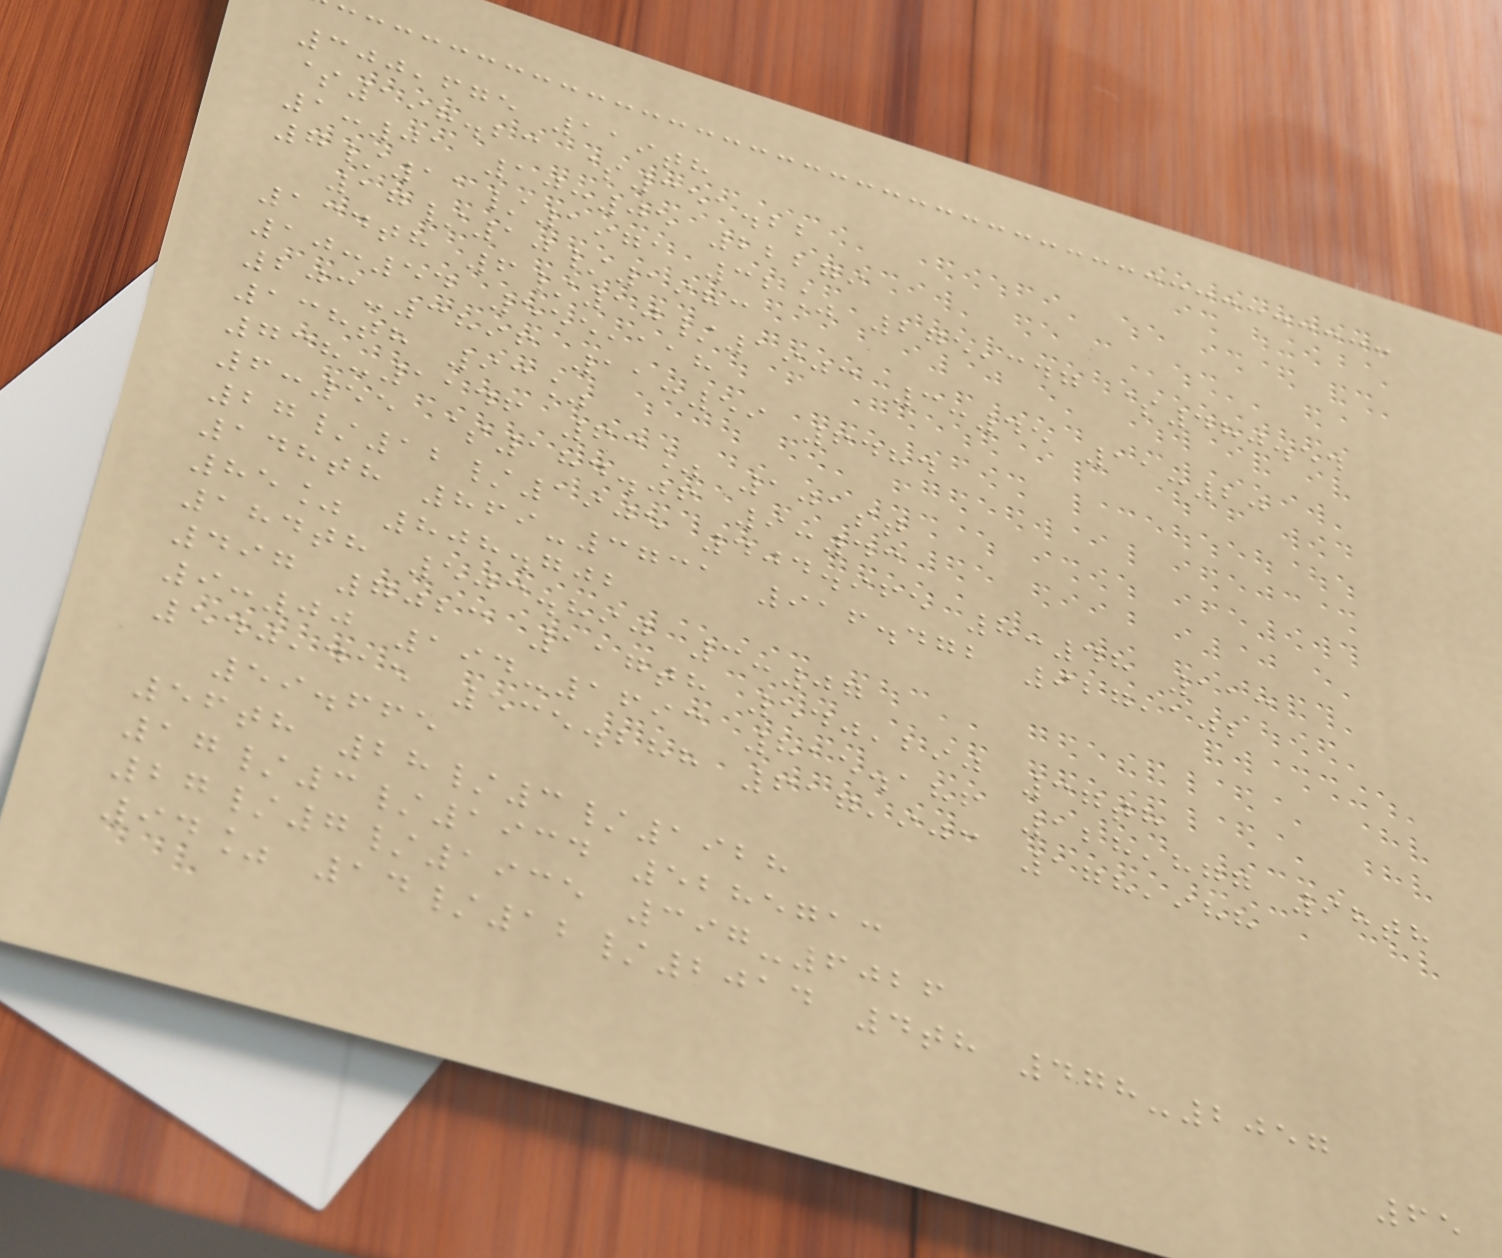300,675 119th
$198.23 $351.22
1:01 10:05 22279
7/11/1971 32% 275,347 $480.54
17/10/1983
134th 6/10/1903 3:45 11:20
10:54 555,118
203-3896 11:59 6484
138th 93%
738-1146 63% 101st
6:55 $184.06 9:43
27/12/1905 404.965 8:48 113
148th 869-3731 916.472 927,102
85% 808.702
184th 503.890 3:07
497 7023 117th 540,290 37th
9:00 194-1693 815.186 128,877 98th
540,415 535.288 617,903 178,988
59.665
56th 28/3/1928
17/3/1934 5285713
27/7/1935 397-6026
94% 14/12/2014 4th 478-2057
65
